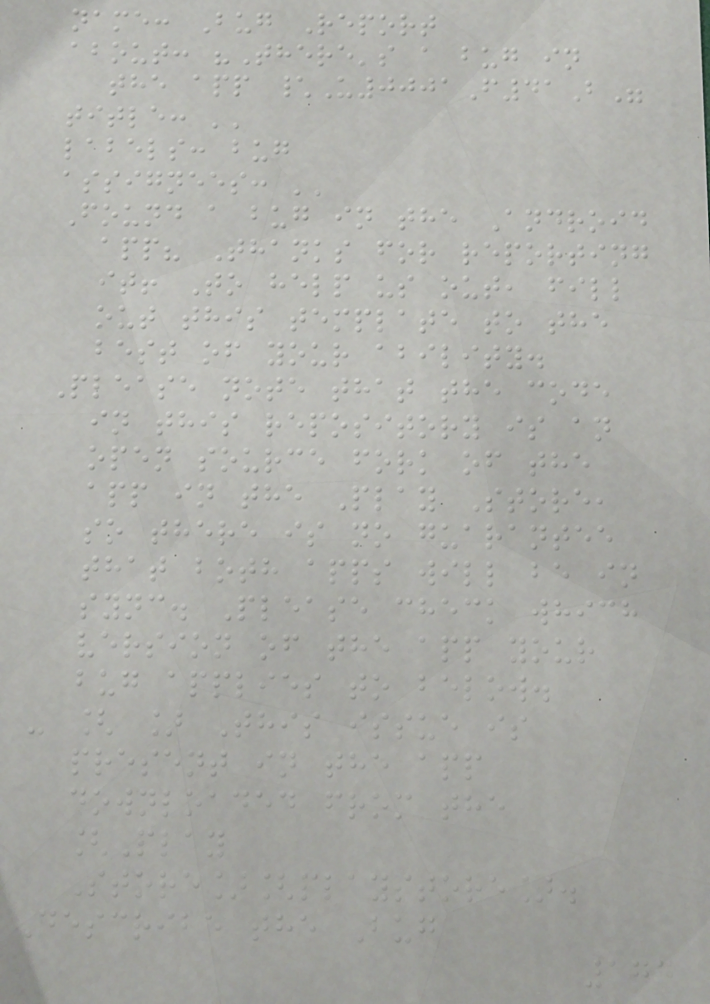name: Bug Report
about: "There's a bug in
the app \U0001F41B"
title: ''
labels: bug
assignees: ''
Found a bug in the Android
app? Thanks for reporting
it! To help us out, fill
out this template to the
best of your ability.
Please note that the code
in this repository is an
open source fork of the
app in the Play Store,
so there is no guarantee
that both apps will be in
sync. Please check which
version of the app your
bug applies to below.
- [ ] This issue is
present in the app
downloaded from the
[Play
Store][playstore].
Describe the Bug
177
